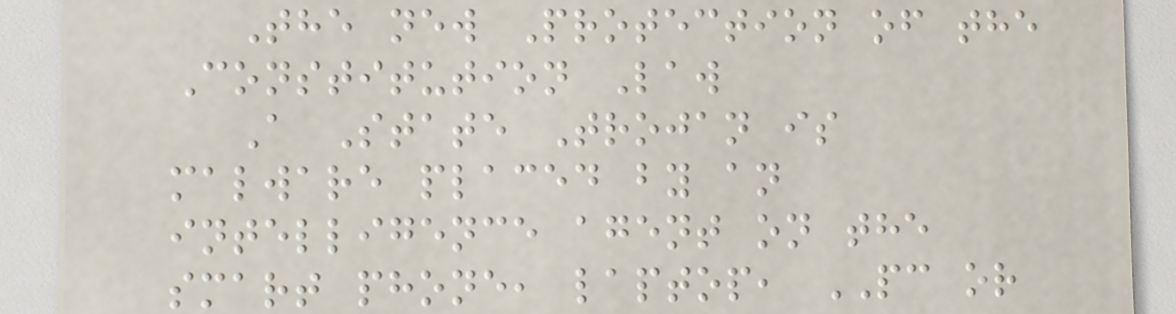The new Protection of the
Constitution Law
A State Trojan is
malware placed by an
intelligence agent on the
smart phone, laptop, PC or
